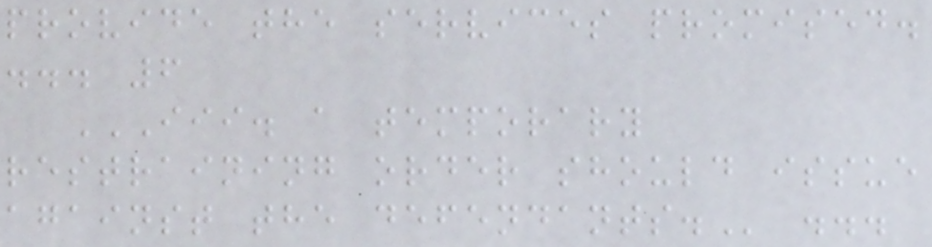provide the services promised.
... 6
III. A TEMPORARY
RESTRAINING ORDER SHOULD ISSUE
AGAINST THE DEFENDANTS. ...
